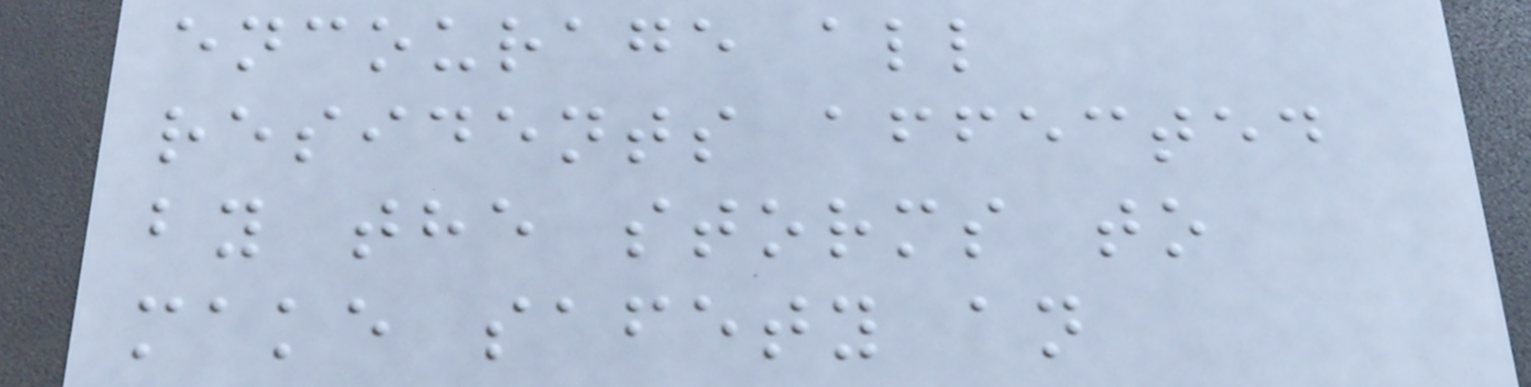encourage all
residents affected
by the storms to
make safety an
